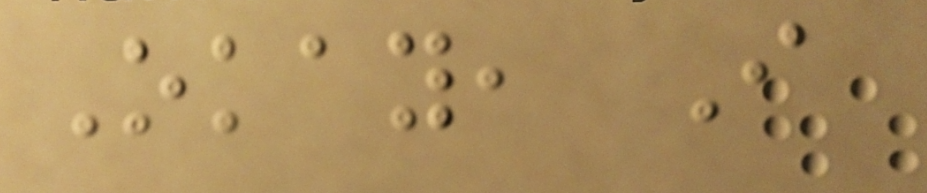Okay, I
